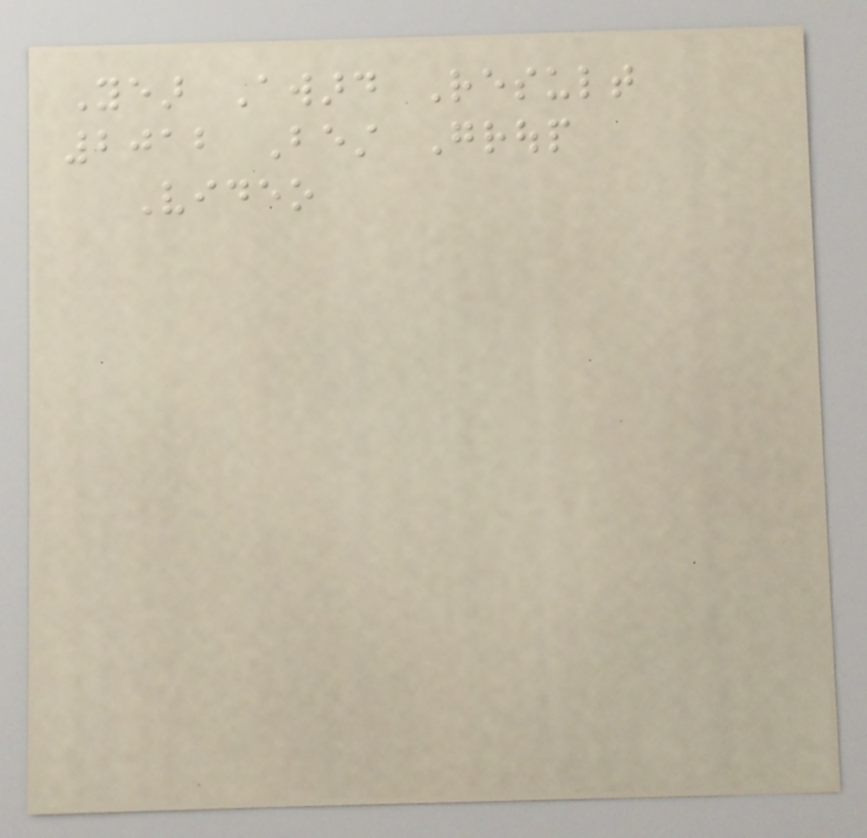Year Award Result
2012 Best Group
Video
